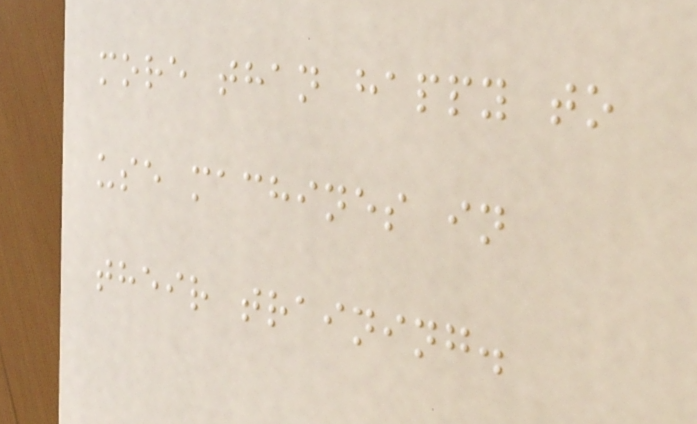more than happy to
use machines in
their training.
